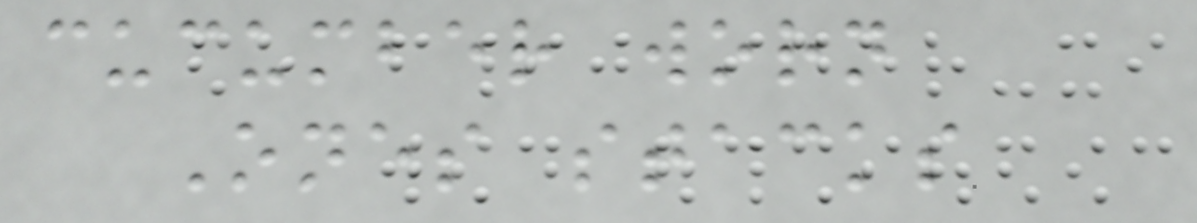cucumber worn
Ones stacks
